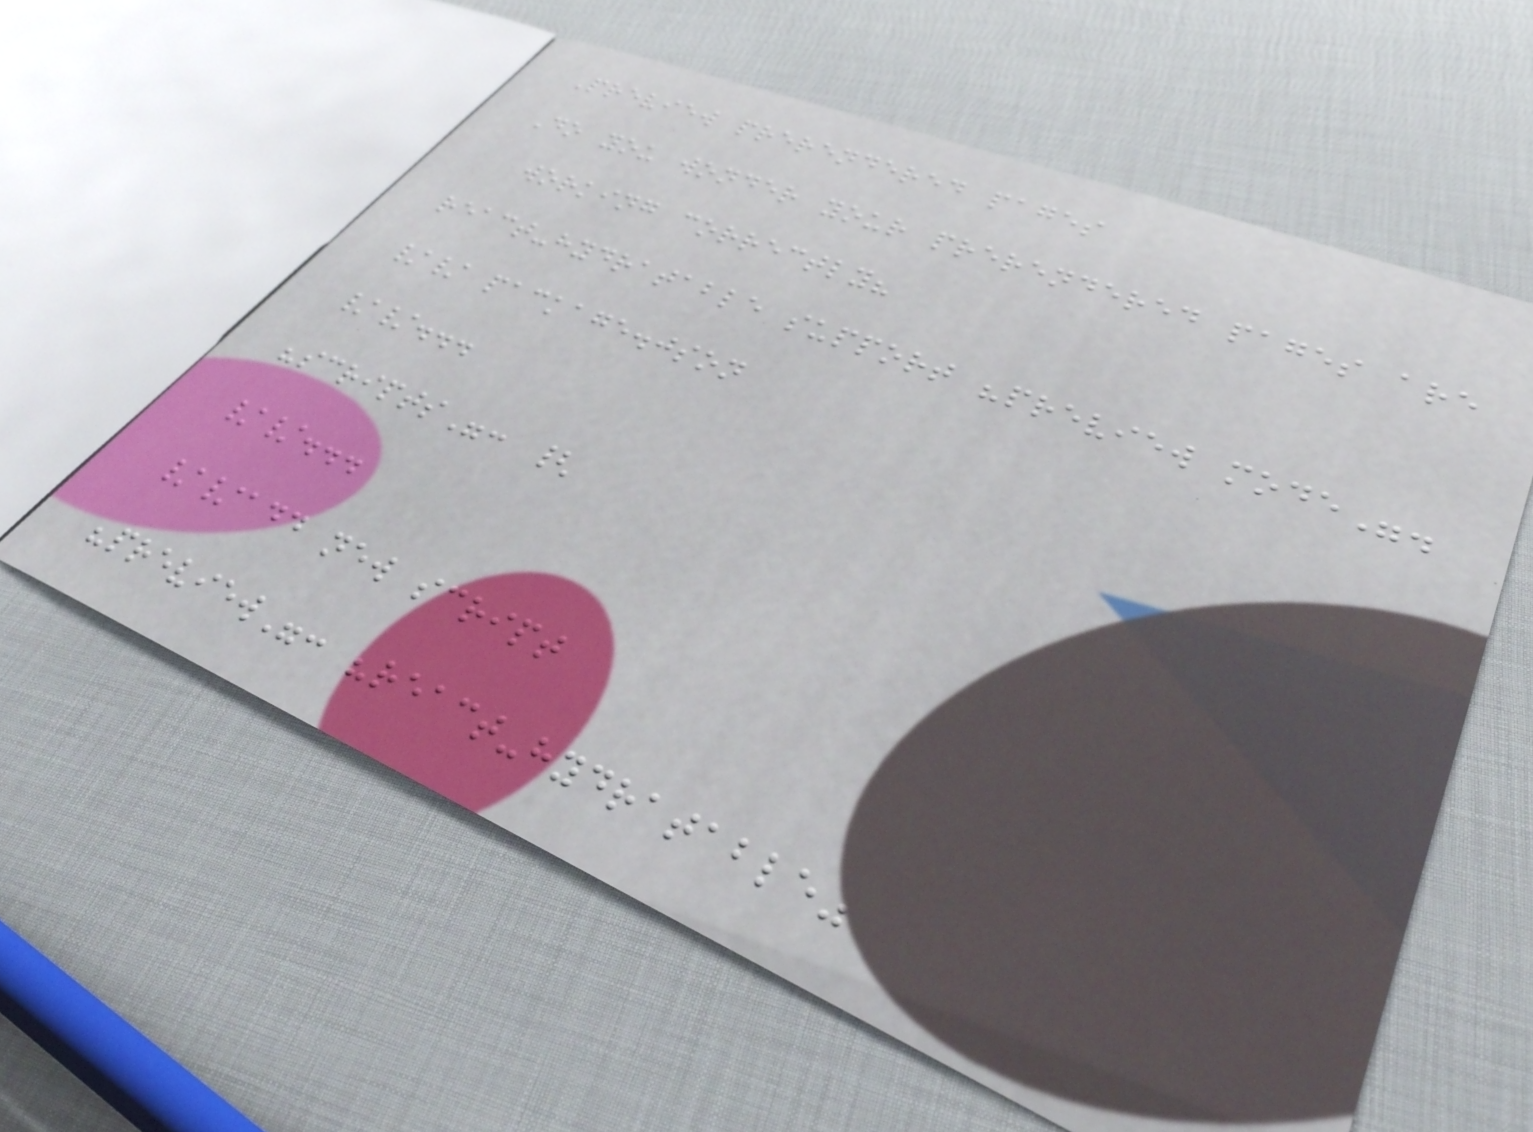Preview prerendered pages
Do you wonder your prerendered pages are
working correctly?
react-hydratable support "preview mode".
// package.json
//...
"scripts": {
//...
//add new script
"preview": "react-hydratable"
